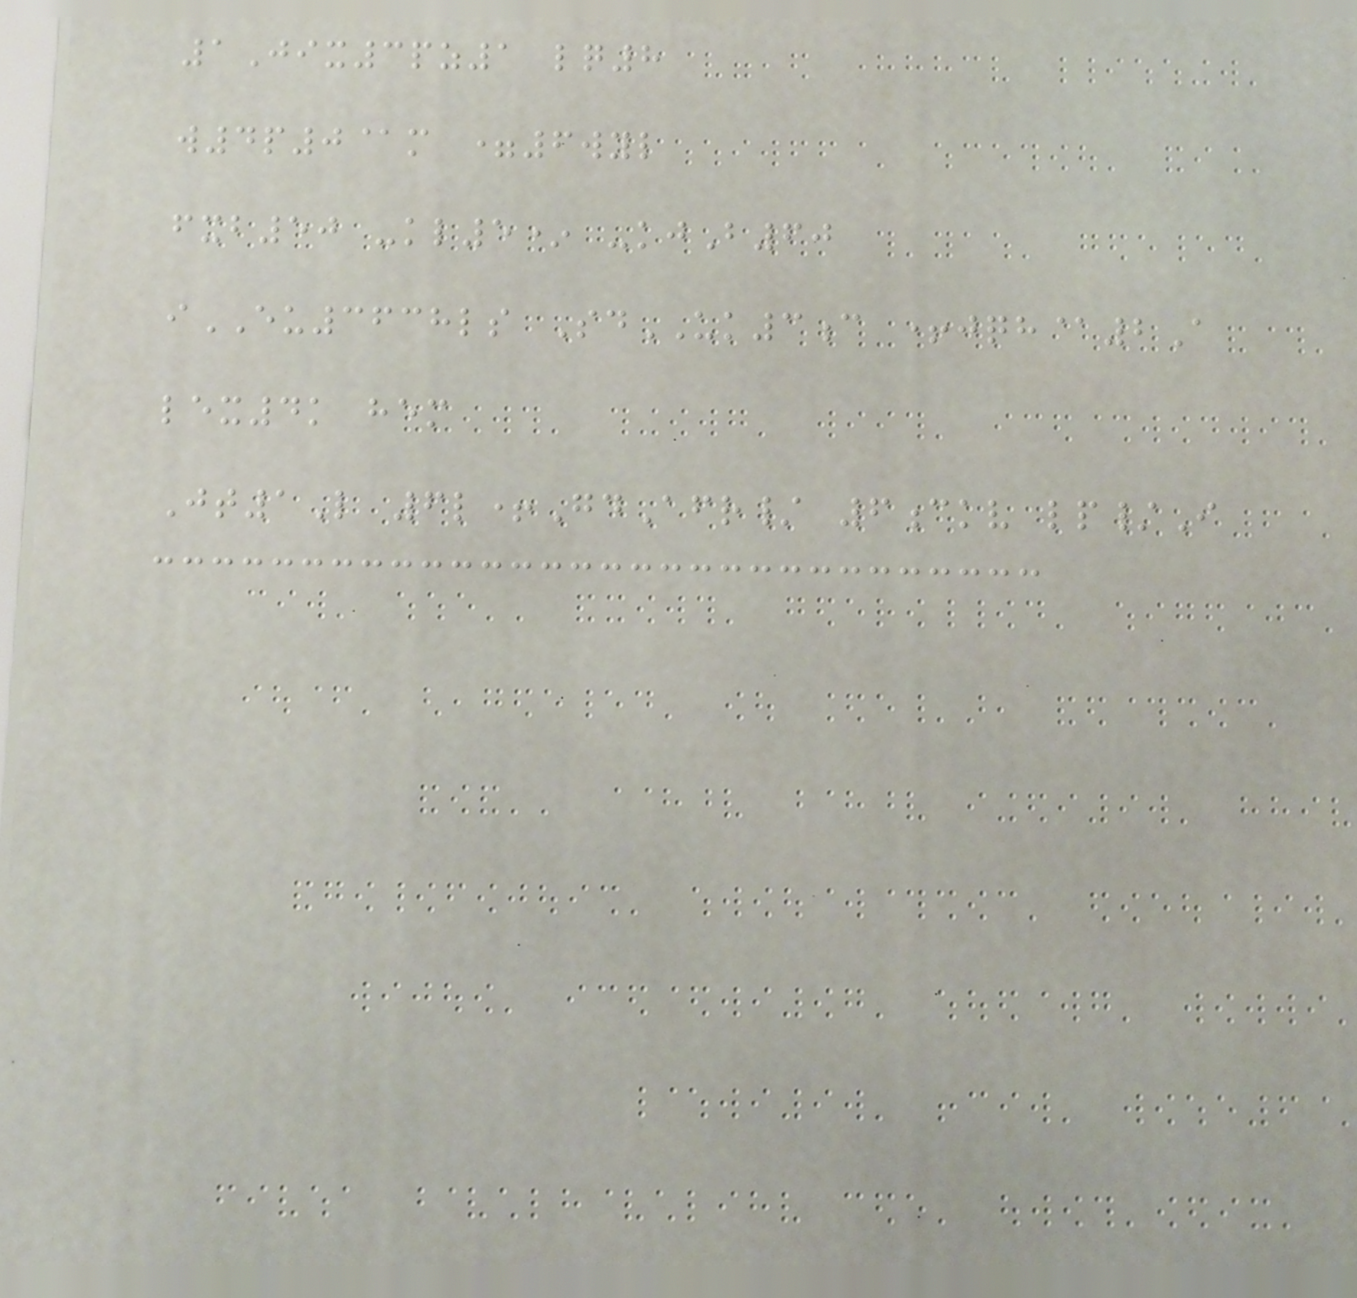1Jix3pz1 lq8
w4p0@m =6wyl
fxb50 -kl5* -kjB60
iEU3638ls SdUK3c +jqh@2A
lex4k hem
Jt1L 6l+GdAfr/ 6ckv lp/I
